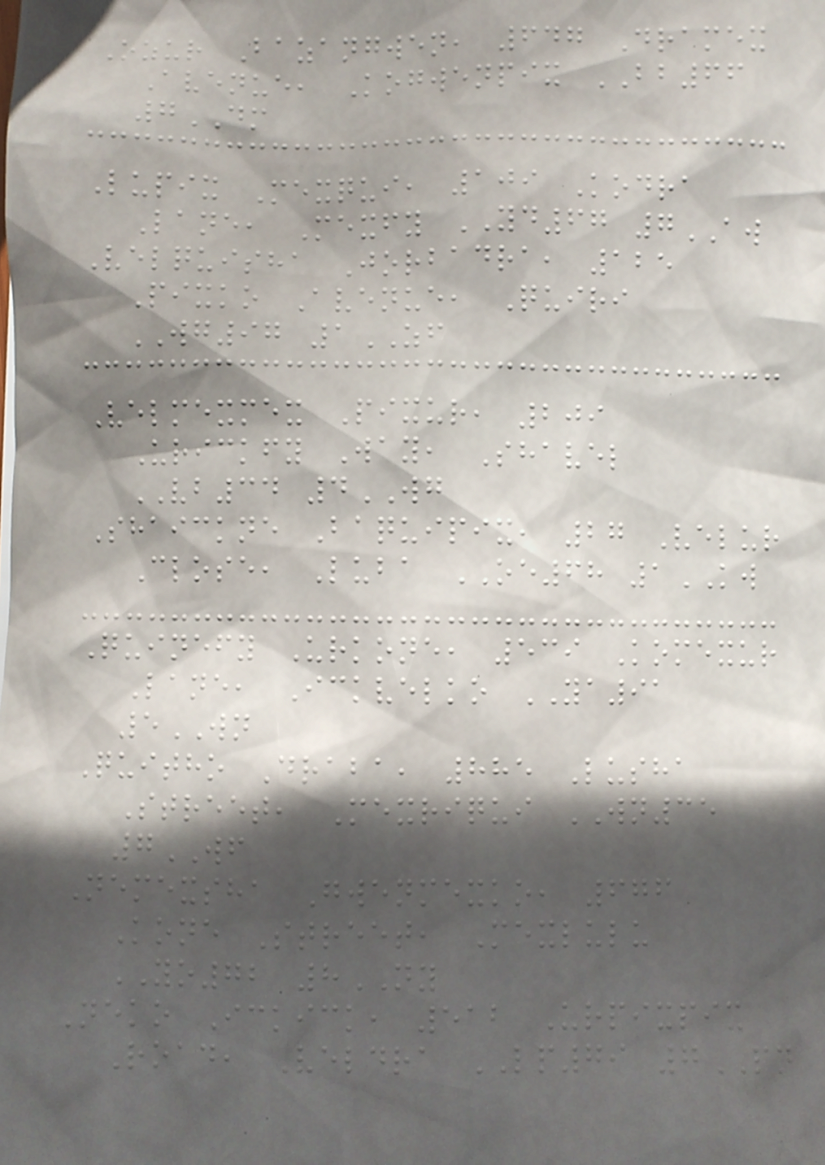Ozur Bazangwen, 647 Dramex
Avenue, Kogwenpix BB66
7DM
Lupix Mexqui, 109 Kodra
Lane, Mexfy YD67 7AW
Velquisha Jorbadra, 125
Pixko Avenue, Quiri
WG97 1ZF
Velmexmex Pixur, 209
Urickfy Way, Shavel
VB34 4WG
Shaickne Baquipix, 27 Velur
Close, Luba OE68 1KW
Quinefy Urkone, 539 Komexur
Lane, Ickvelko YA91
5WN
Quitho Draba, 885 Lusha
Street, Mexriqui WN35
7WF
Nemexsha Gwenmexko, 676
Kone Street, Mexlulu
YO72 8NY
Neko Ickick, 512 Urpixpix
Road, Veldra LP79 7PN
